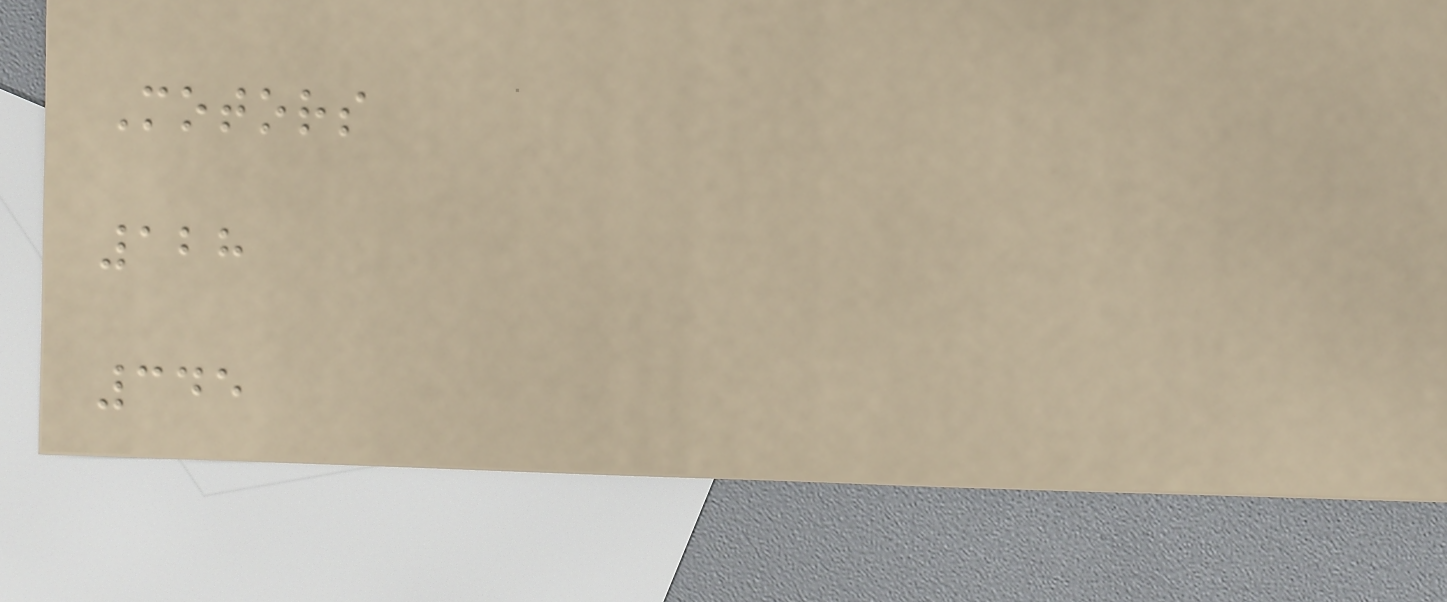Motors
128
345
